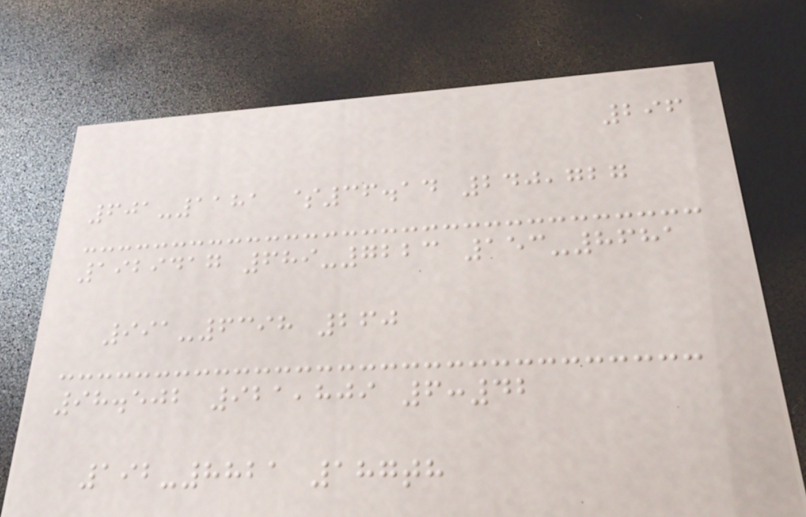296
601-1181 $36.14 240,727
1929417 689-7223 153-8681
991-6398 260
98.502 921,809 6:42
192-8821 187th
